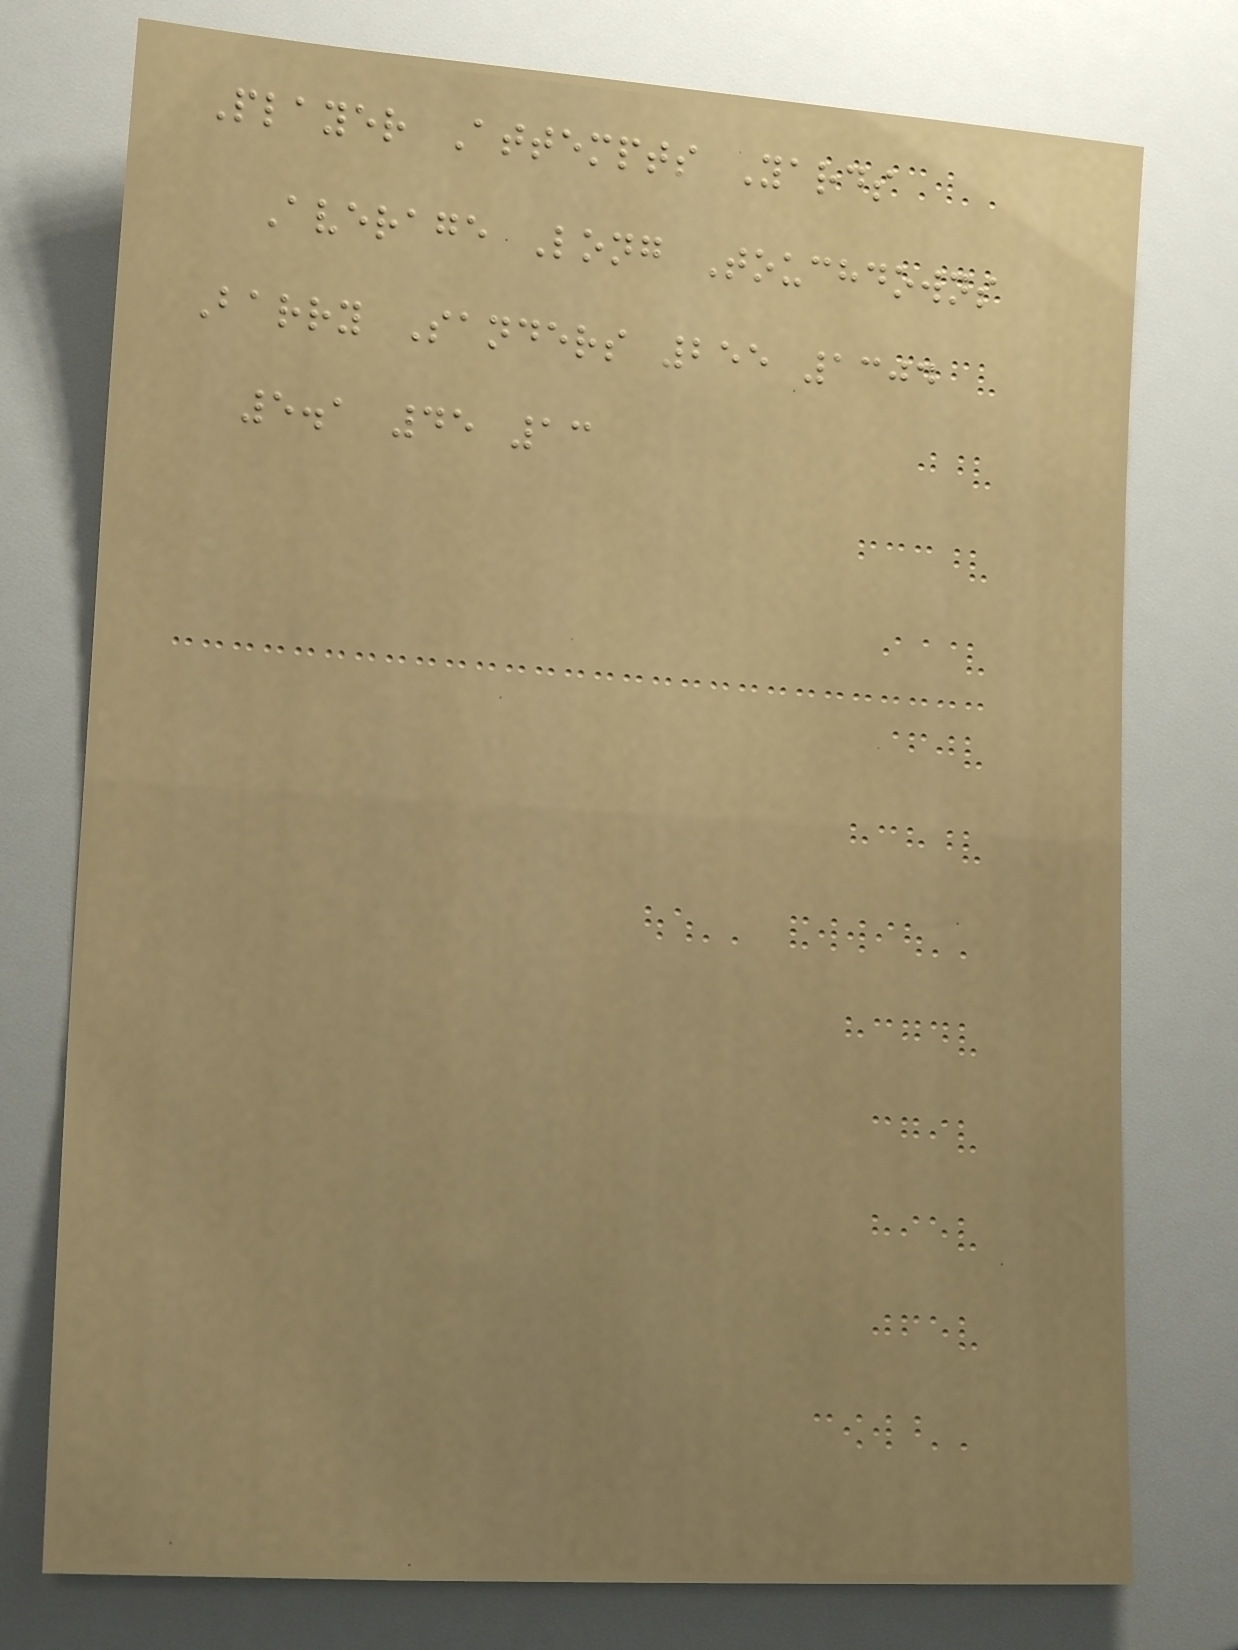Player Attempts Yards
Average Long Touchdowns
Barry Sanders 255 1304
5.1 45 13
